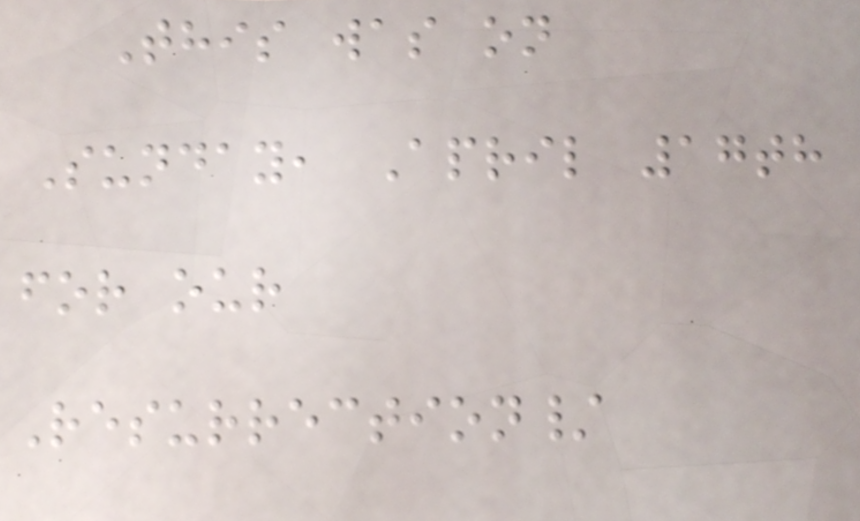This was on
Sunday, April 17th
for our
Resurrection/
